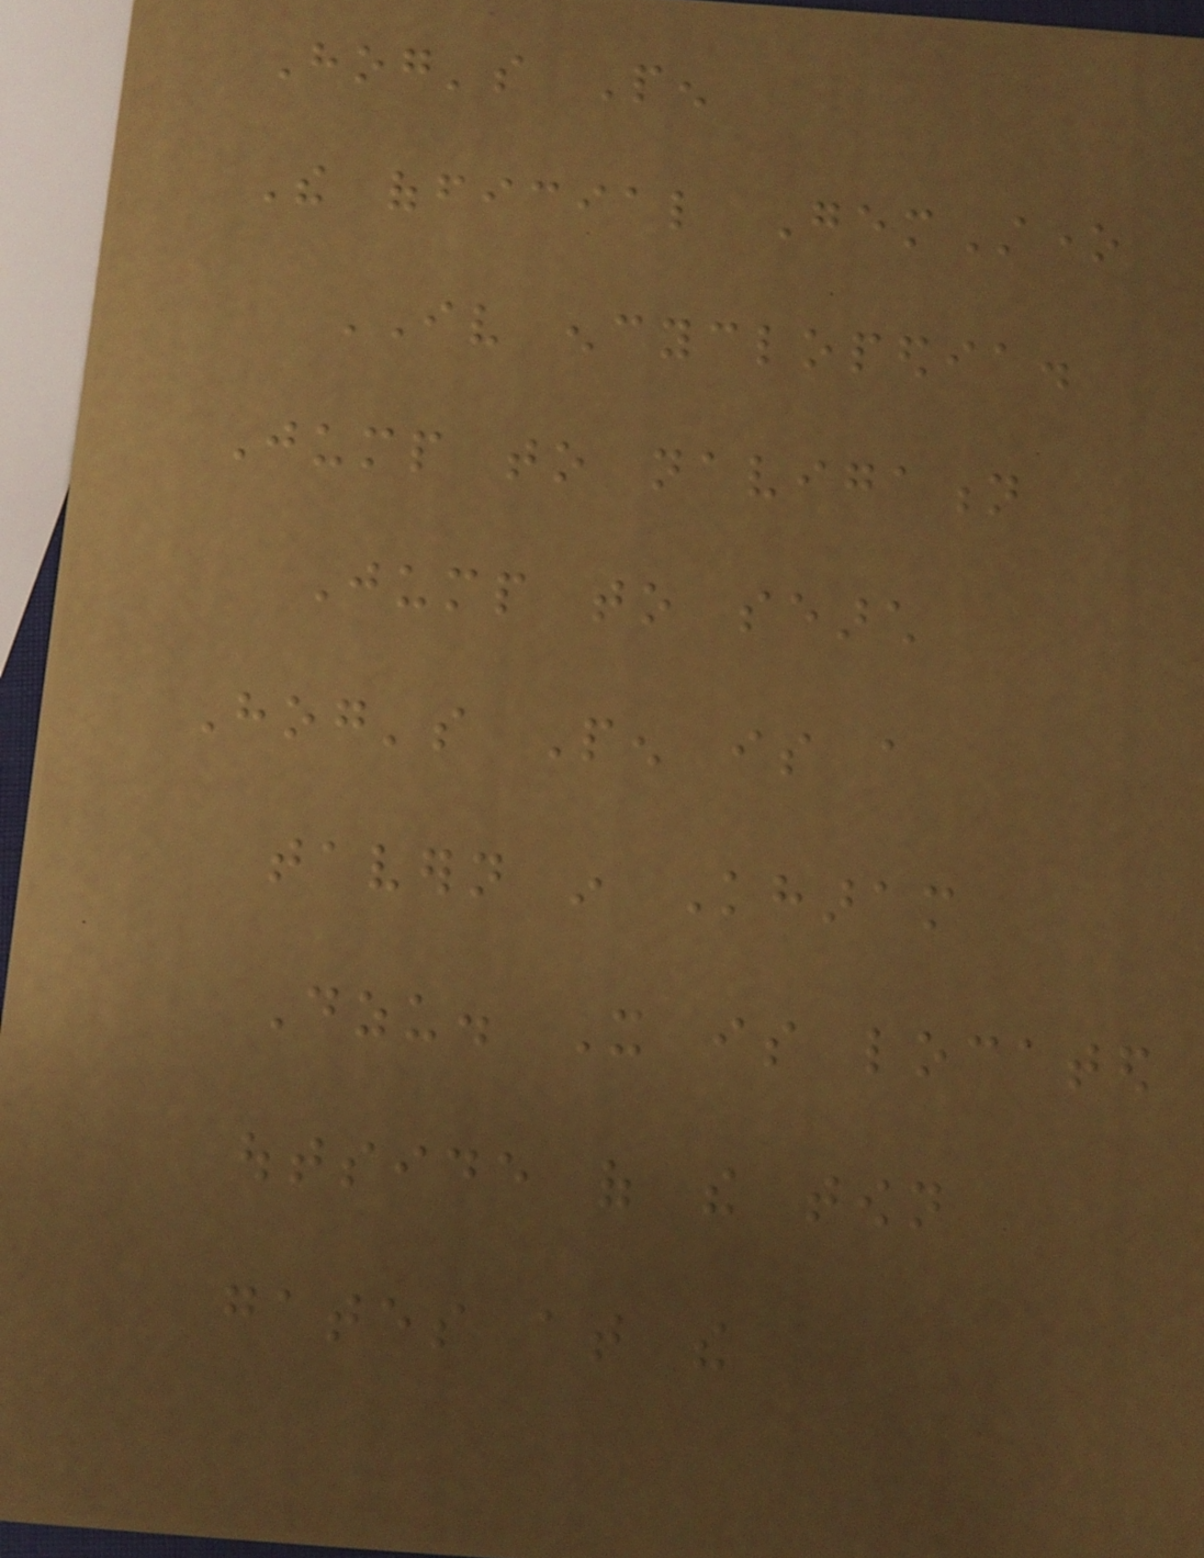Hog's Pen
The official GemStone
IV encyclopedia.
Jump to navigation
Jump to search
Hog's Pen is a
tavern in Kharam
Dzu. It is located
outside of the town
gates at the
